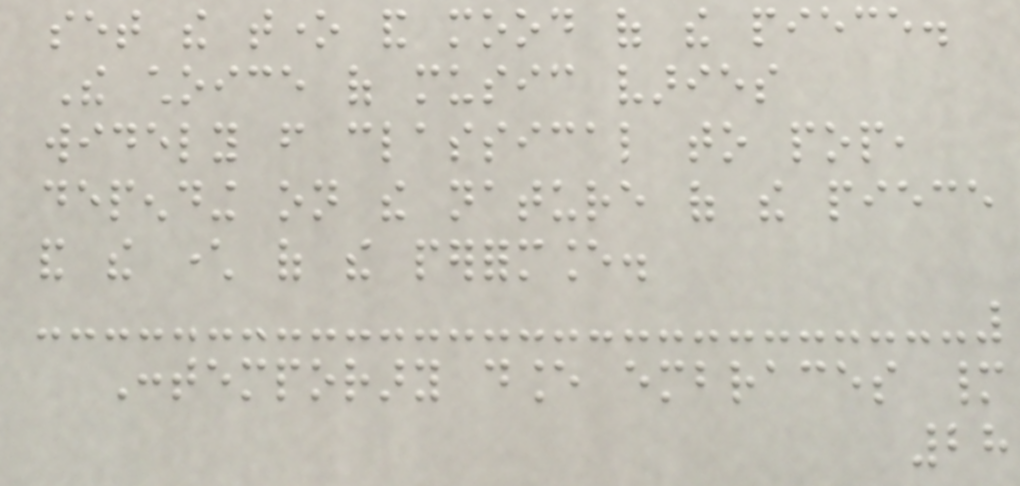set the tone and mood of the piece.
The choice of music varies
widely from classical to pop,
depending on the nature of the piece
and the character of the performance.
Contemporary dance embraces many
28
